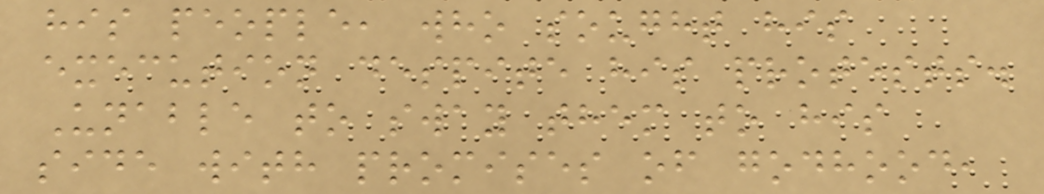his people, who sought his
execution despite his protests.
Unable to sway them to his
side with promises of godhood,
